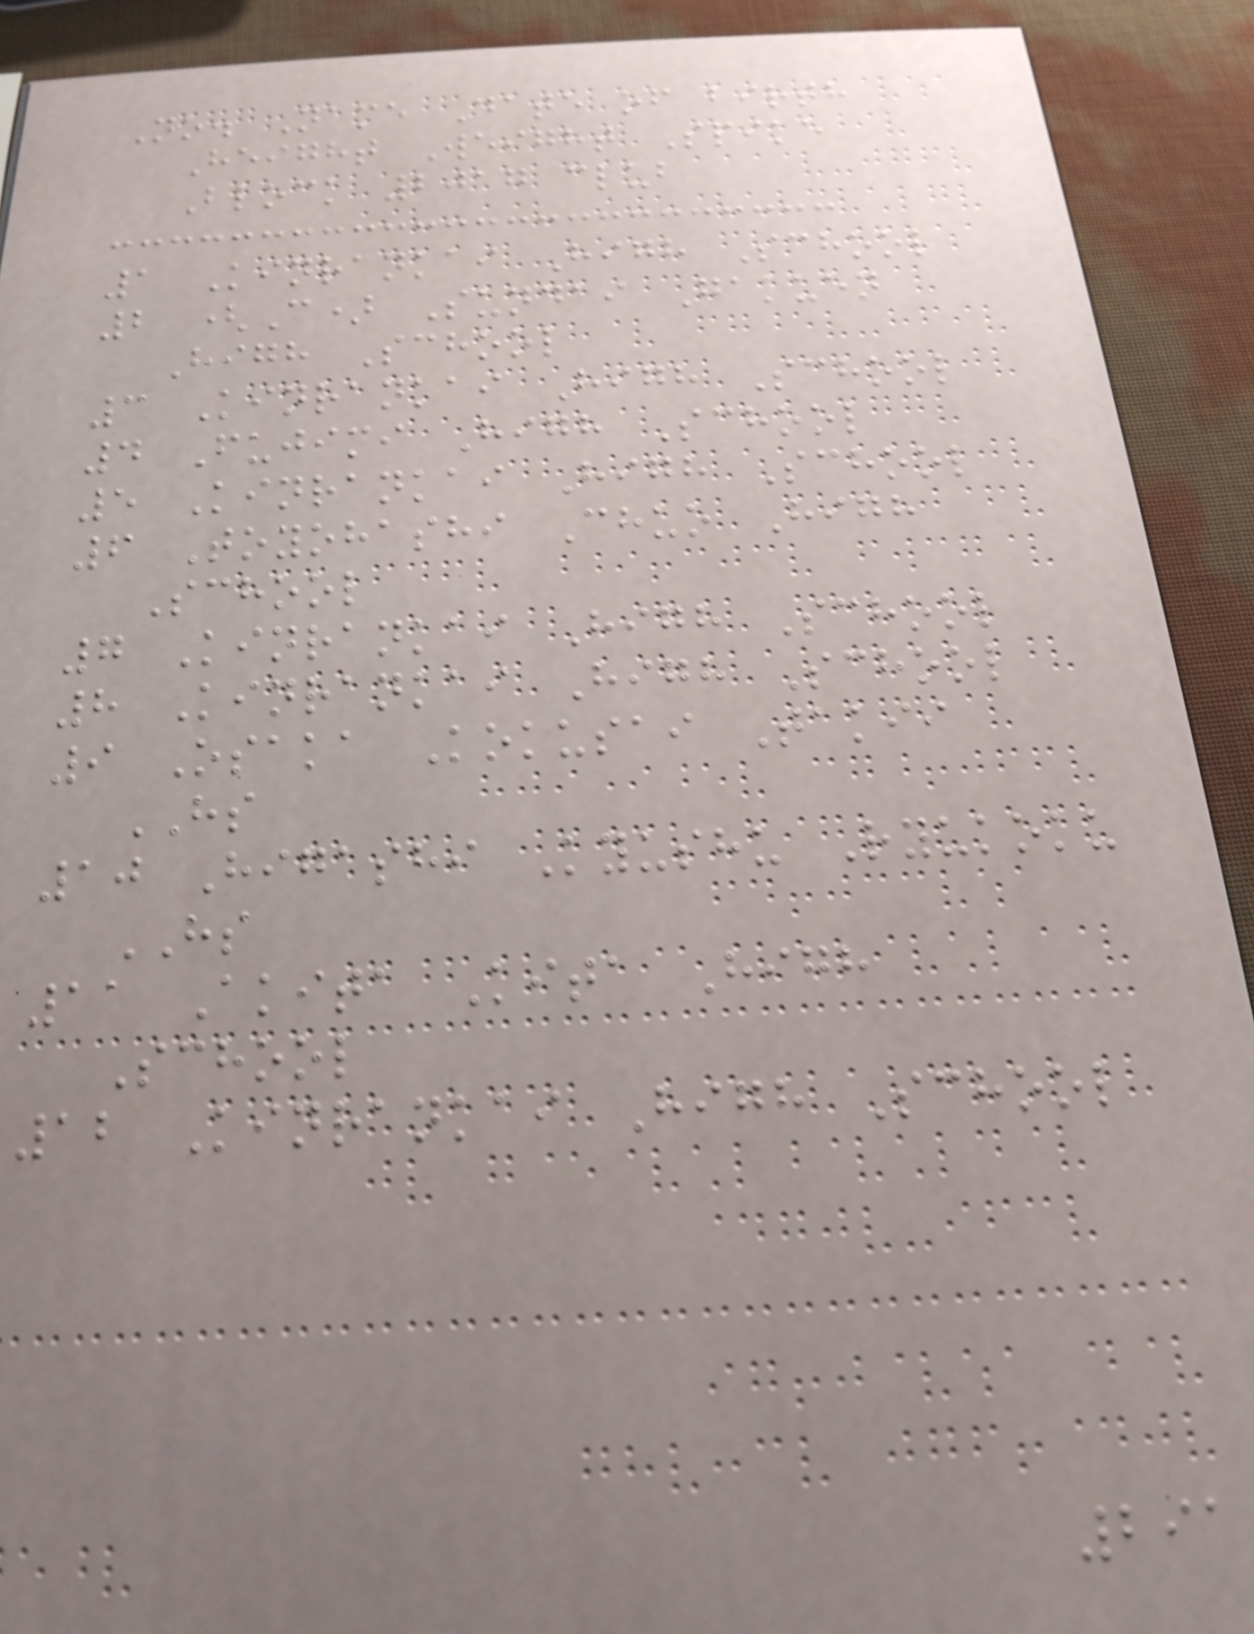No. Name Date of birth
Height Weight Spike
Block 2017 club
1 Kinrankai High School
2 (C) Sundai Gakuen
High School
3 Kinrankai High School
4 Fujimi High School
5 Kinrankai High School
6 Toyohashi Chuo High
School
7 Kinrankai High School
8 Kinrankai High School
9 Osaka Kokusai Takii
HS
10 Higashi Kyushu Ryukoku
HS
11 Akita Kita High
School
12 Kinrankai High School
291
